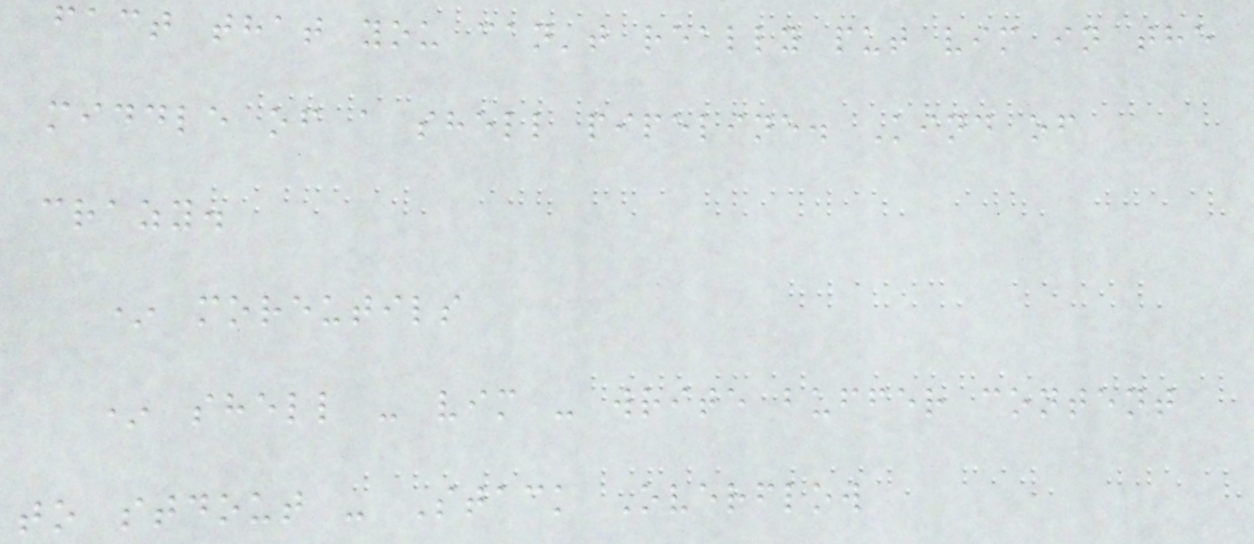fact that you can't really put vim in the
middle of a shell pipeline. Kind of
crazy.
* moreutils
* shell - vim - write buffer content
to stdout - Stack Overflow
